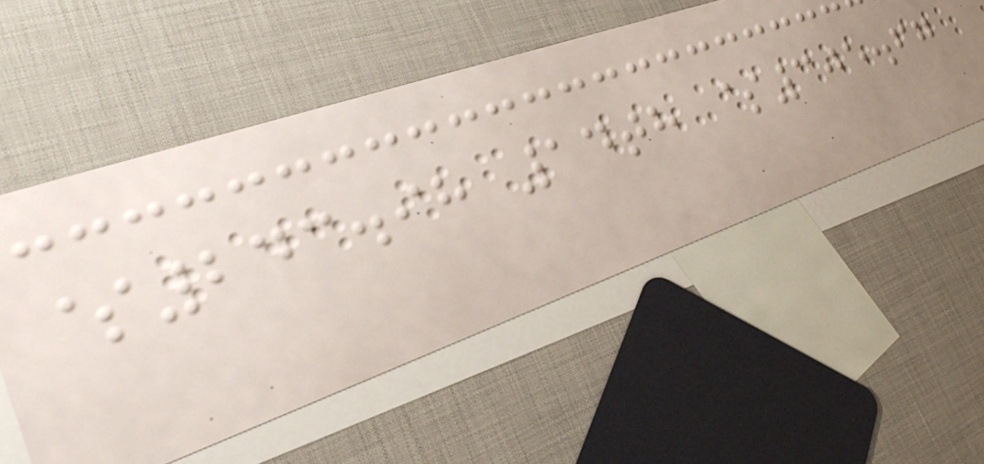$243.98 14th $305.67
